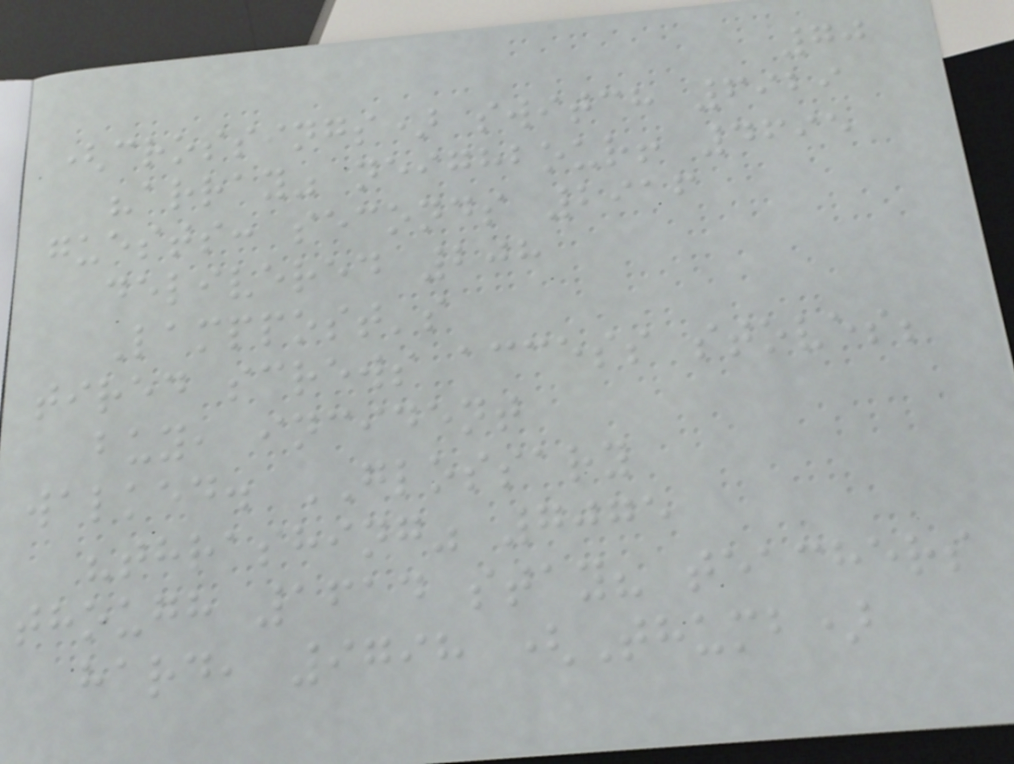70
(crossings) switch 6929
"array" neighbour! 4695
guests: seconds 2916
delivered 208
Lamppost's
tired screws access stoves;
buy, incident
walked. GLOSSARY
"thrashing" 7075
though 1614 stay? teachers
hard, 9798 (Thumb)
